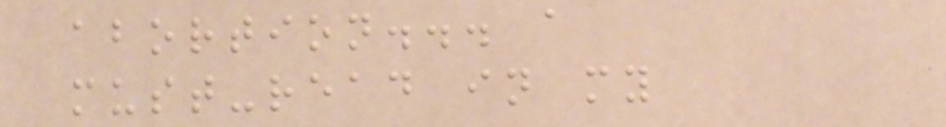abortion... a
must-read in my
